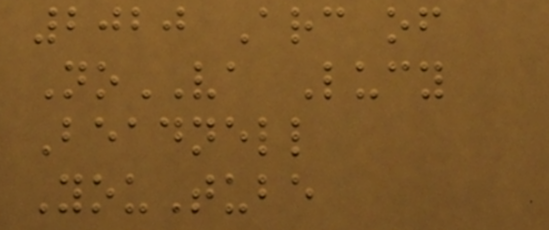2020 Arc of
NoVA Lucy
Beadnell
YouTube
